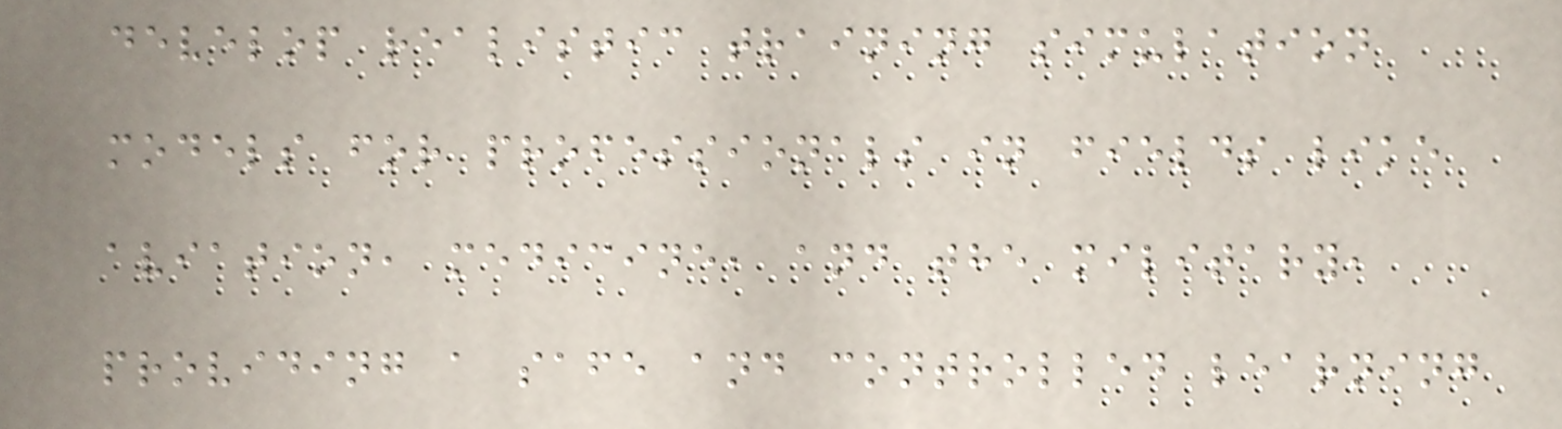develop realistic training simulation
models for professionals in fields like
aviation, medicine, and the military,
providing a safe and controlled learning
